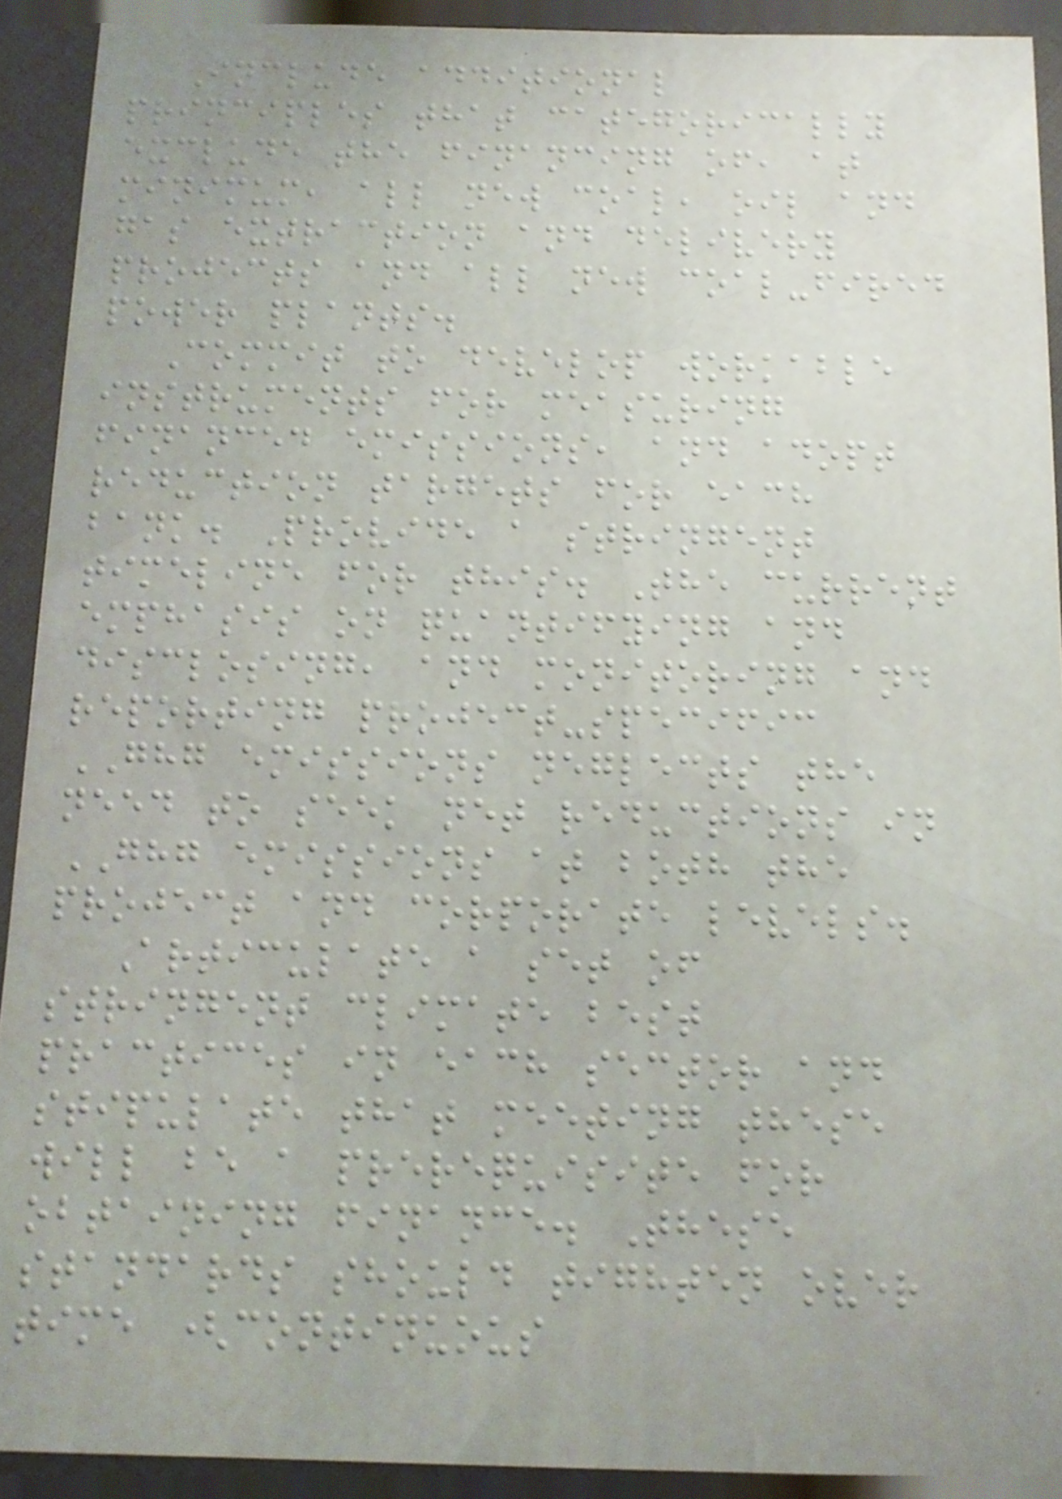Include additional
principles that categorically
exclude the financing of, at
minimum, all new coal, oil and
gas extraction and delivery
projects and all new coal-fired
power plants.
Commit to develop workable
instruments for measuring
financed emissions, and adopt
reduction targets for each
bank. Provide a stringent
timeline for this. The current
emphasis on quantifying and
disclosing, and monitoring and
reporting project-specific
GHG emissions neglects the
need to seek net reductions in
GHG emissions at both the
project and corporate levels.
Articulate a set of
stringent climate best
practices in each sector and
stipulate that meeting these
will be a prerequisite for
obtaining finance. These
standards should tighten over
time (continuous
